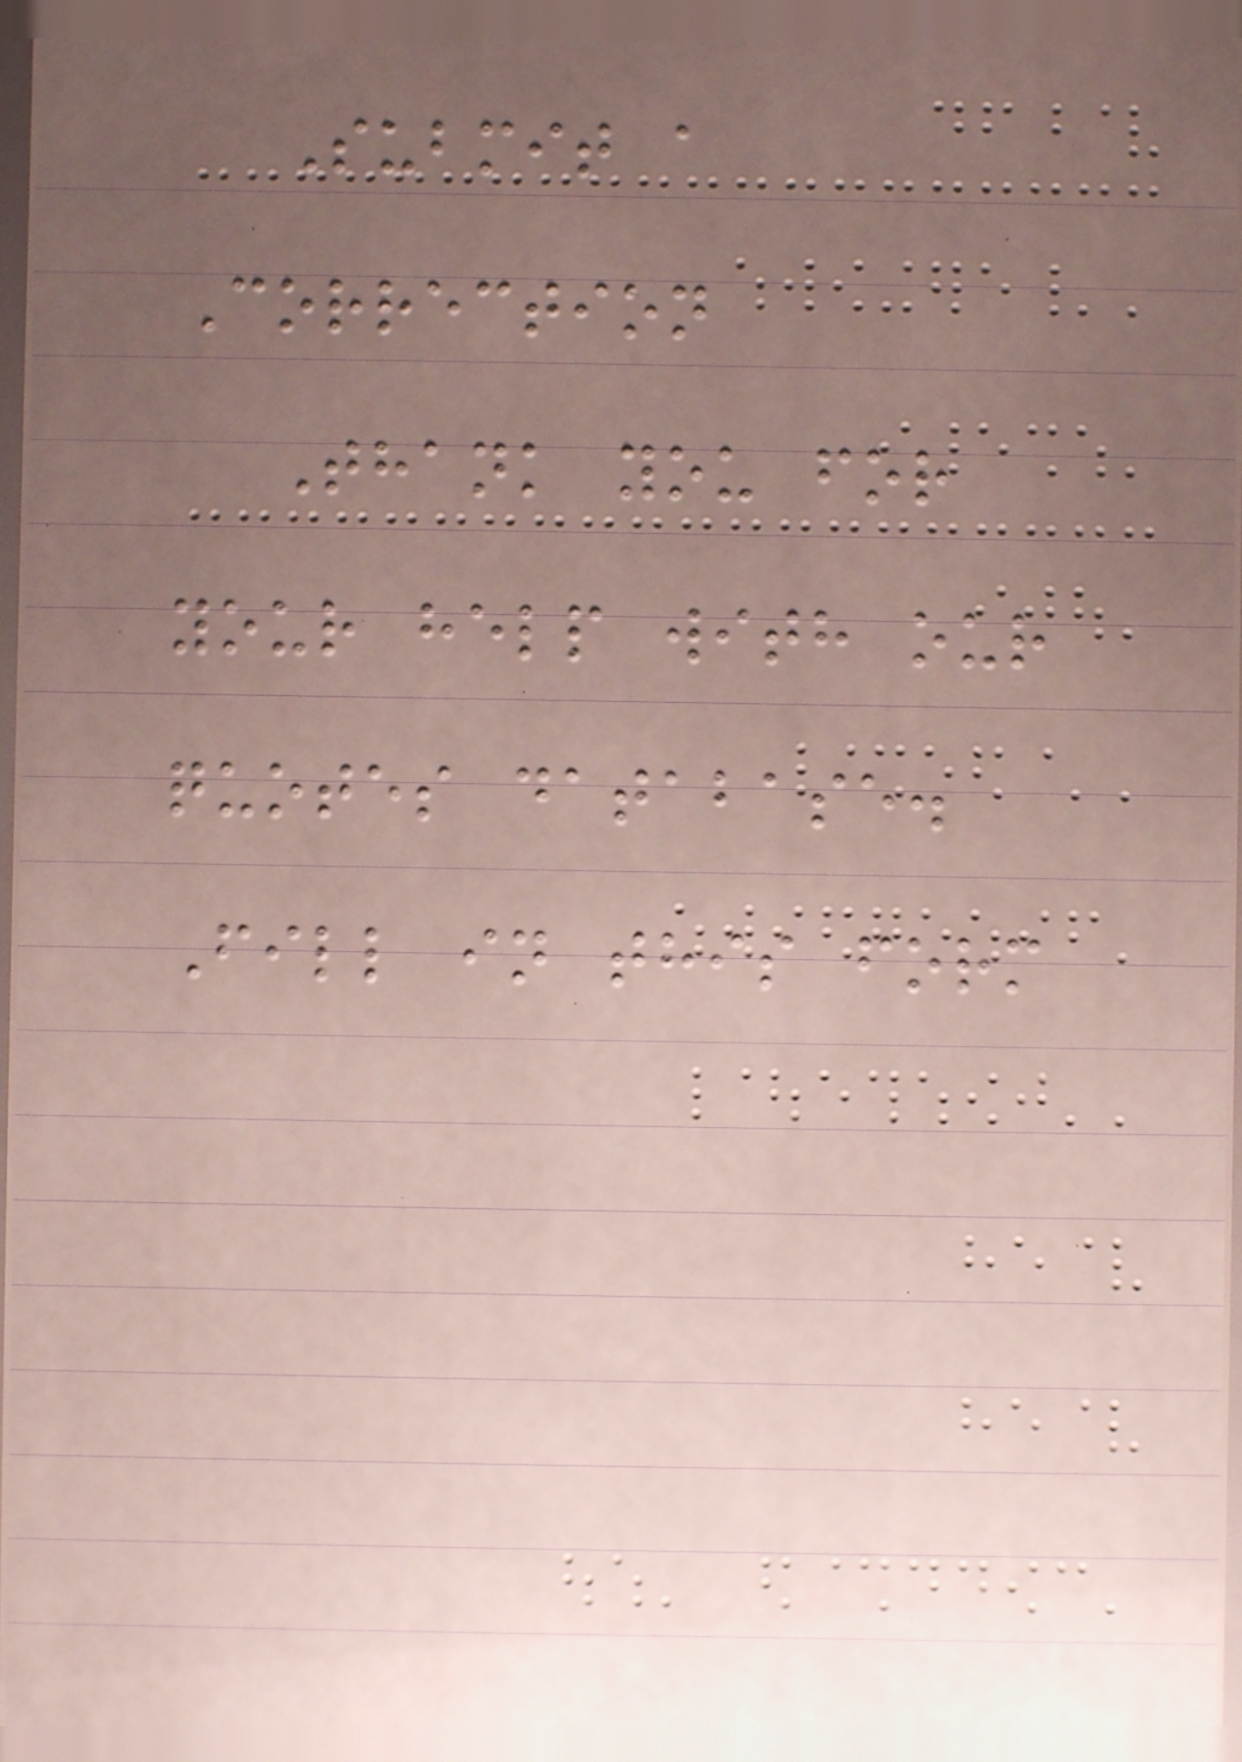Submit a
Correction
Thank you for
your help with our
quotes database.
Fill in this form
